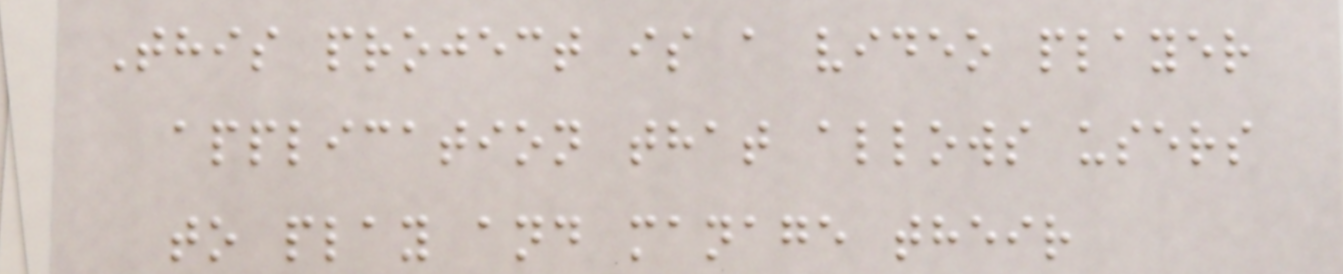This project is a video player
application that allows users
to play and manage their
